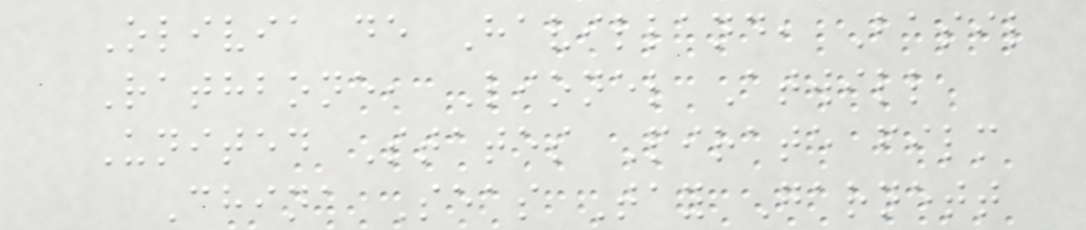Olivia de Havilland, Basil
Rathbone, Lionel Atwill
United States Pirate film
China Seas Tay Garnett
